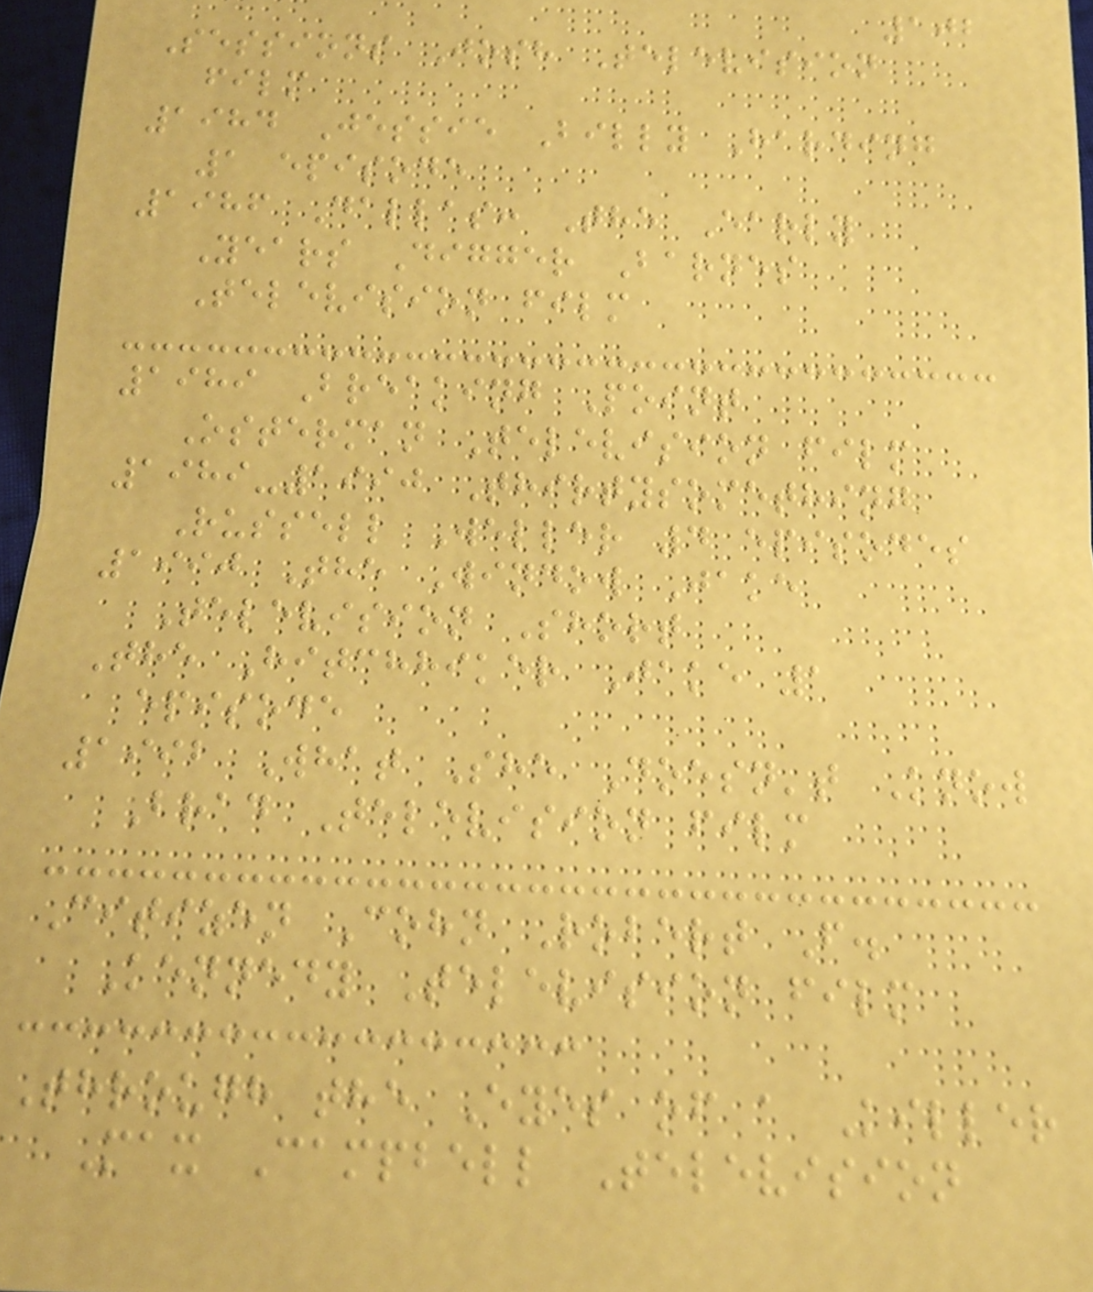102
Sessions Josh Television
film
1984 Jessie Billy Harding
1 episode
1986 Dallas: The Early
Years Digger Barnes
Television film
1989 Breaking Point
Osterman Television film
1989-1990 Thirtysomething
Russell Weller 4 episodes
1990 The Window Jake
Television Short
The Hitchhiker Jake 1
episode
1992 What She Doesn't Know
Brad Television film
Citizen Cohn Robert F.
Kennedy Television film
Through the Eyes of a Killer
Max Campbell Television
